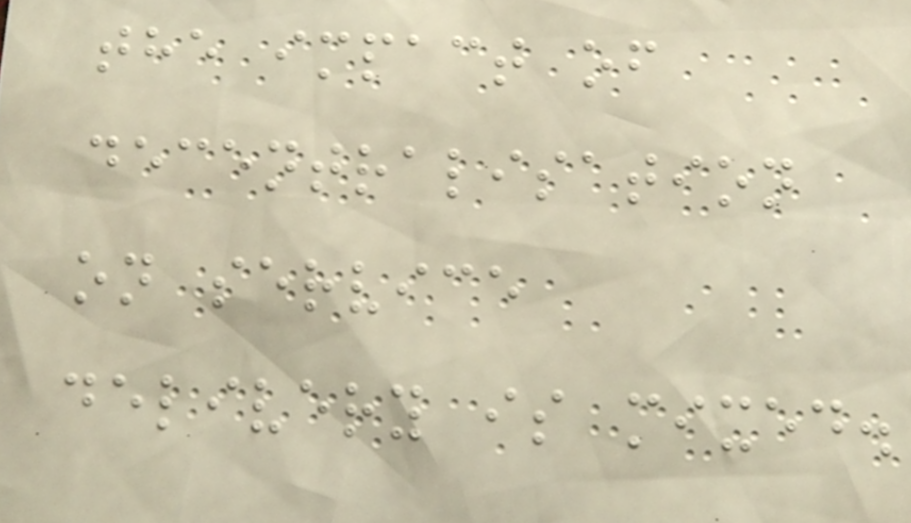the impact of
decentralisation
on service
delivery is mixed.
